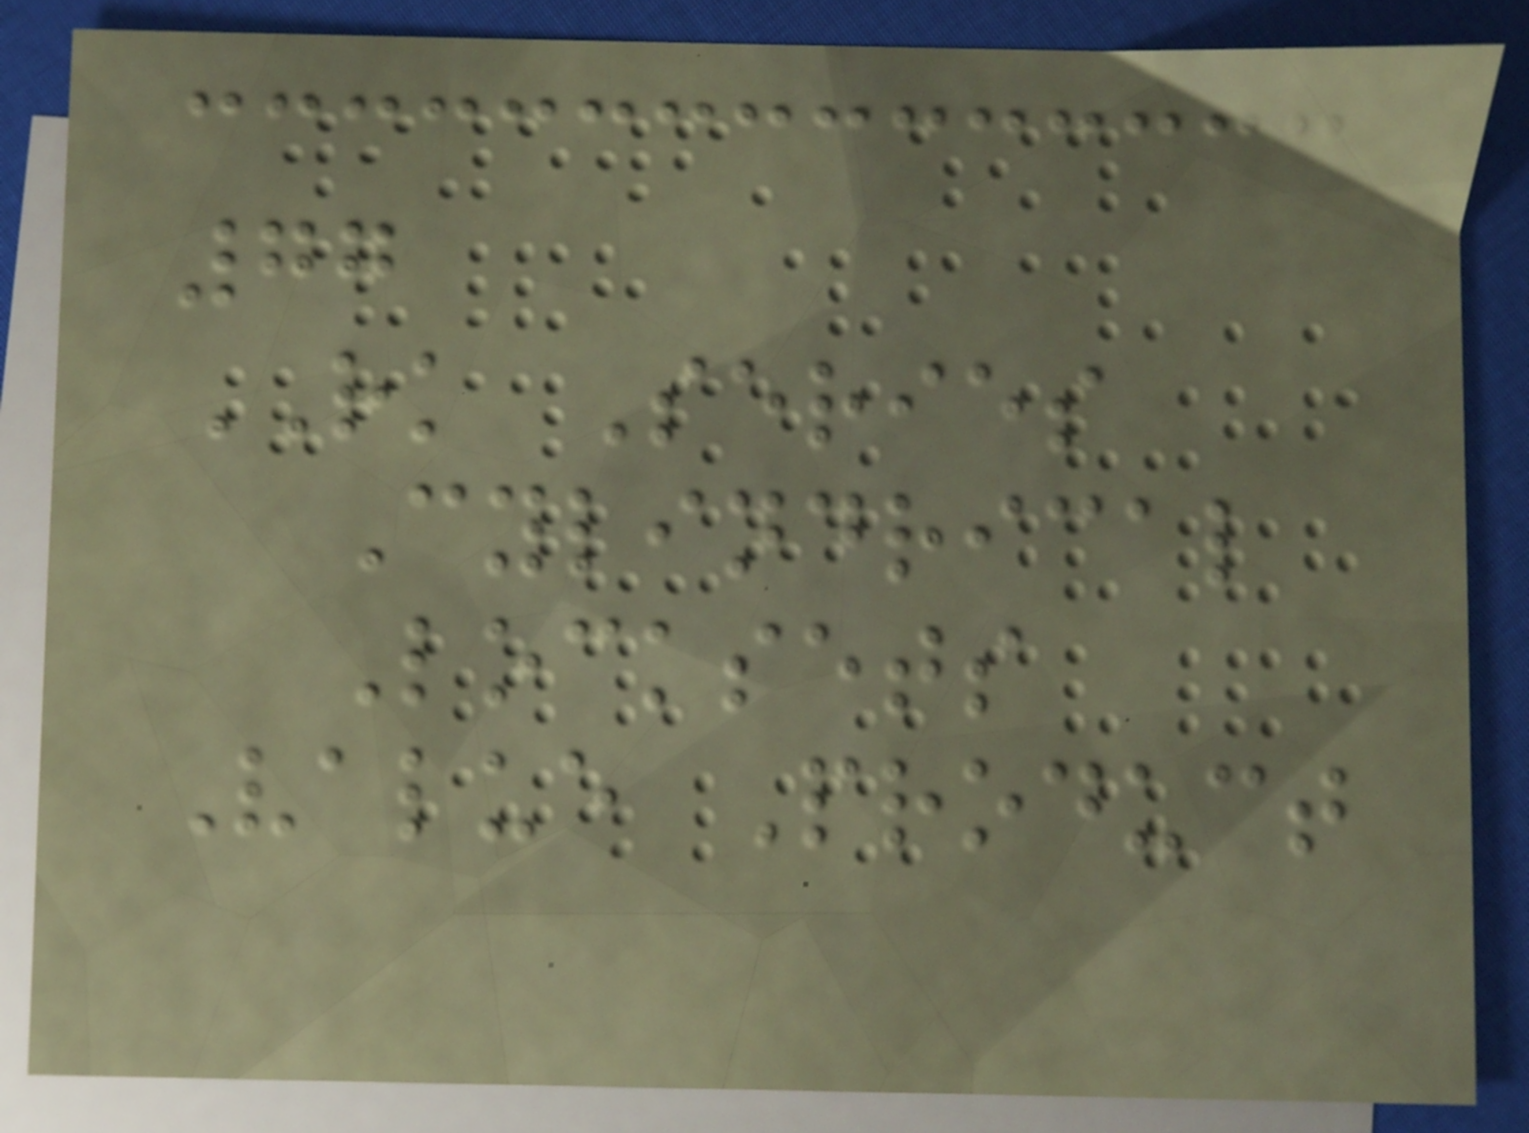77
RK Series
Cylindrical
Locksets
Value Product
